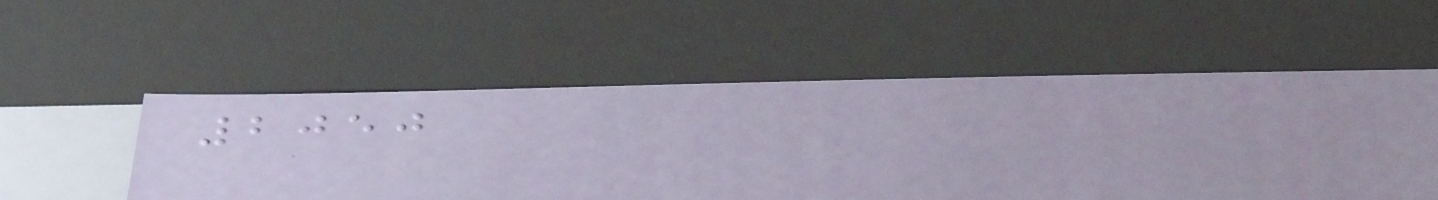2050
